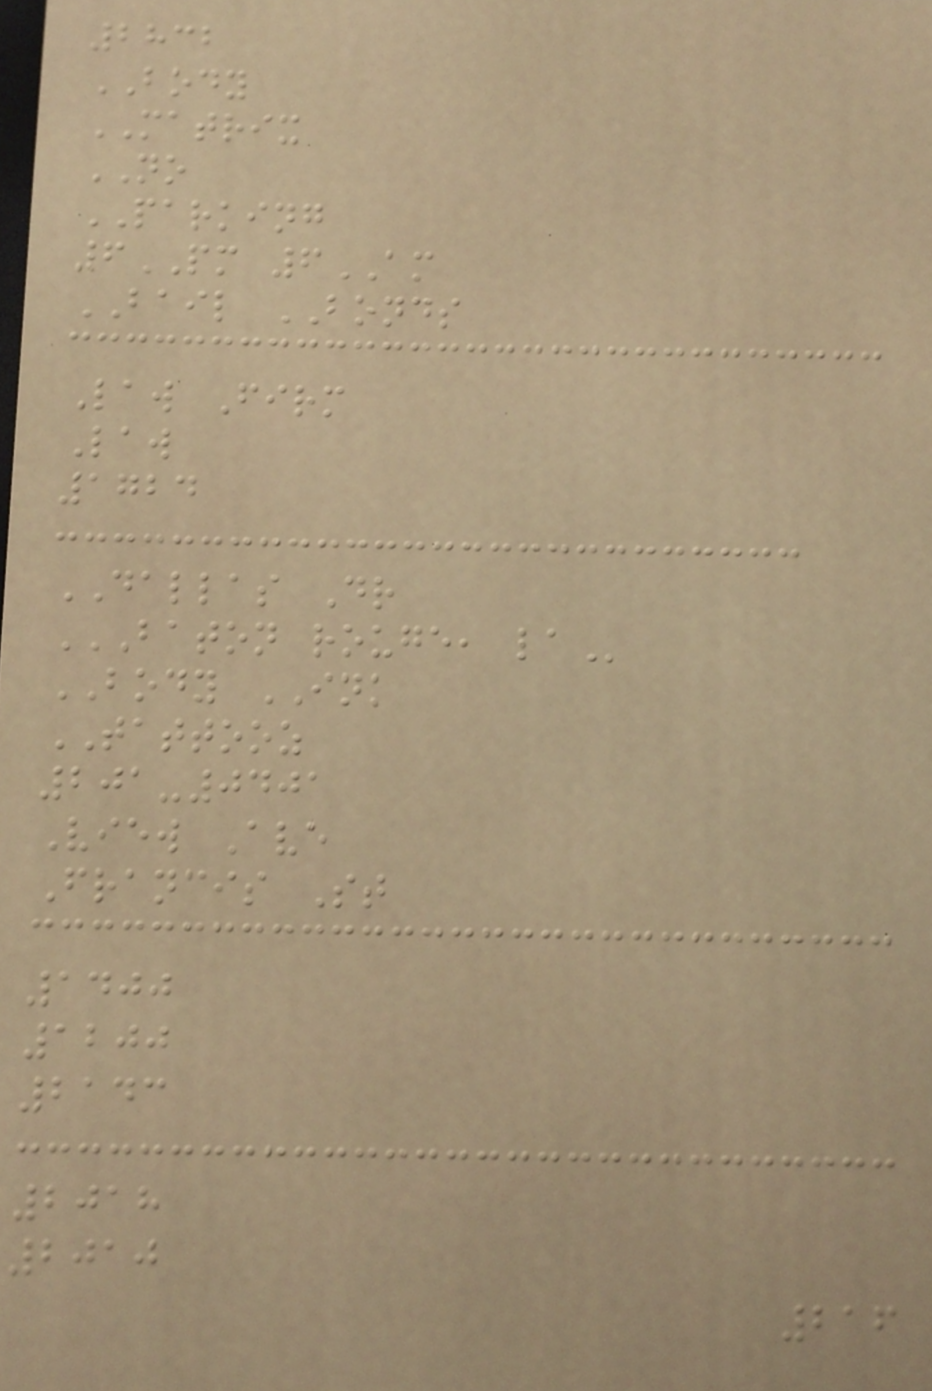2832
BODY
MATRIX
NO
PARKING
6PM 6AM
BAIL BONDS
Law Firm
Law
1724
DALLAS Dr
BATON ROUGE, LA
BODY INK
TATTOOZ
201-0401
View Ave
Francis St
1400
1200
2143
2018
2010
216
